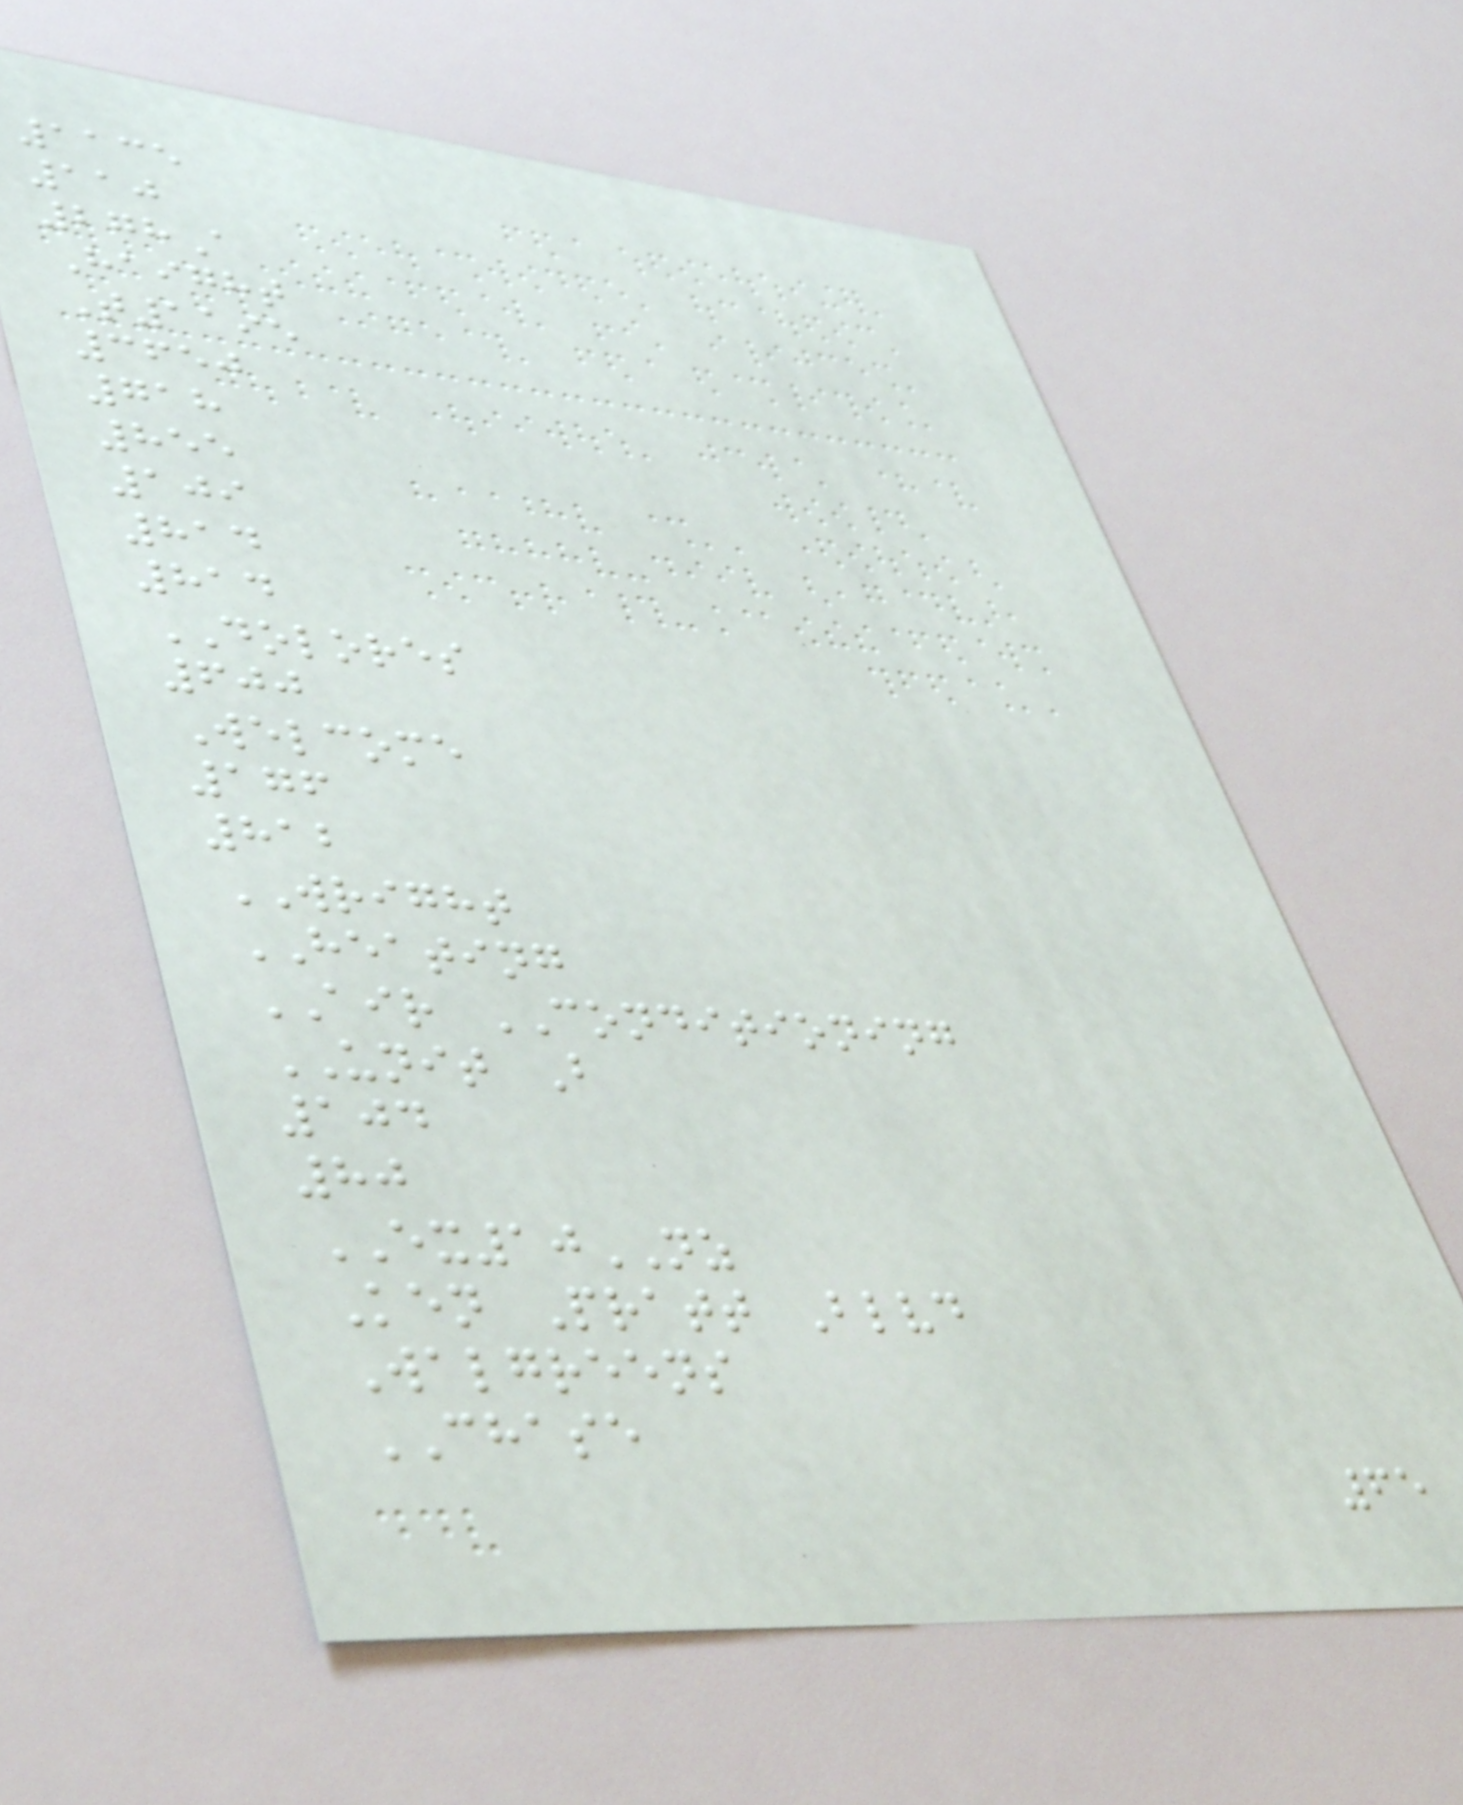1135
110
278A
Haight
T1195
3650
718
855
109
814
814
DOLORES
600
Welcome
176
812
WRIGHT
HEATING
AIR CONDITIONING
UNIT B
104
80
EX10NZ
Ken Pratt Blvd
Walgreens
CHASE
65
